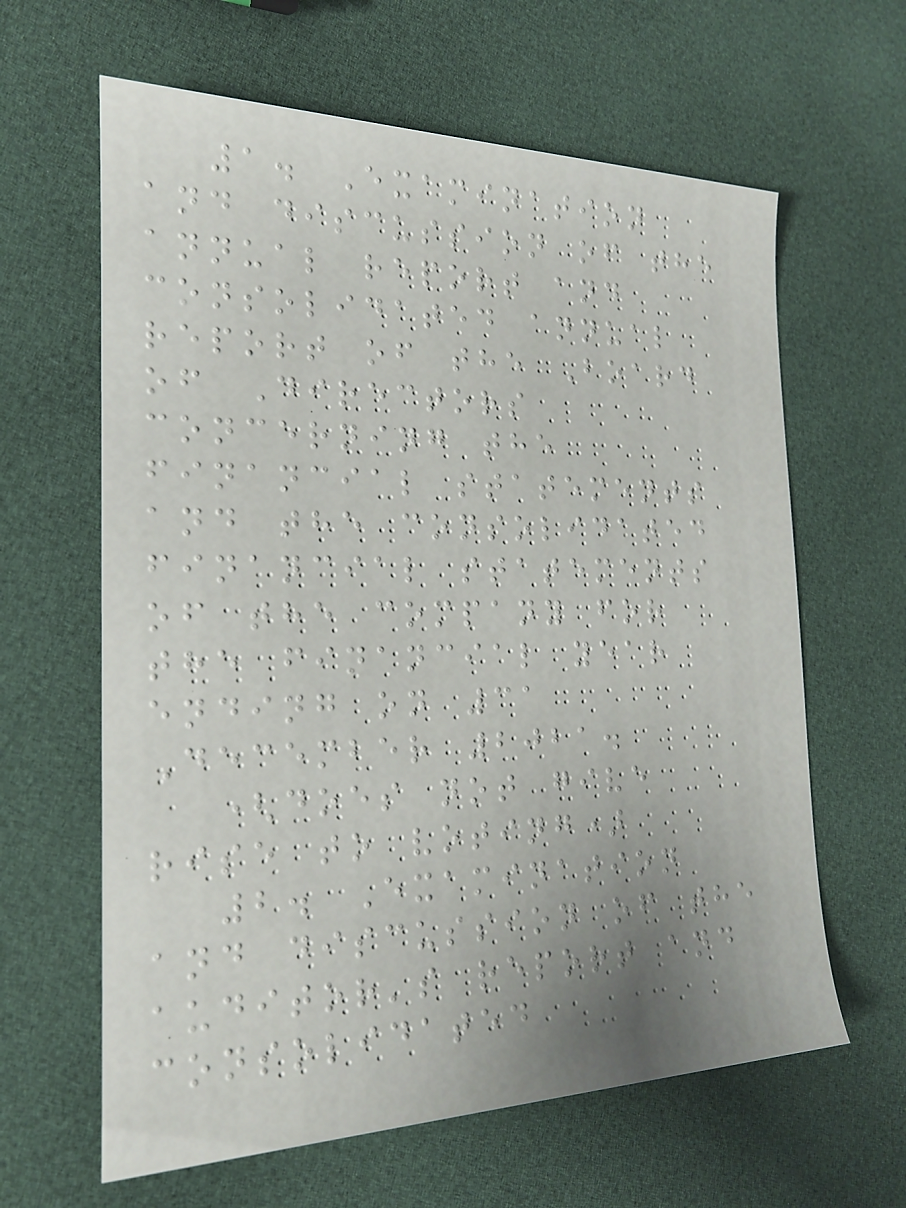1. Examination
and discussion of the
annual report and
consolidated annual
report of the Board
of Directors
concerning the
financial statements
and the consolidated
financial statements
of the company for
the financial year
ending on 31
December 2021.
(does not give
rise to voting)
2. Examination
and discussion of the
auditor's report and
consolidated
